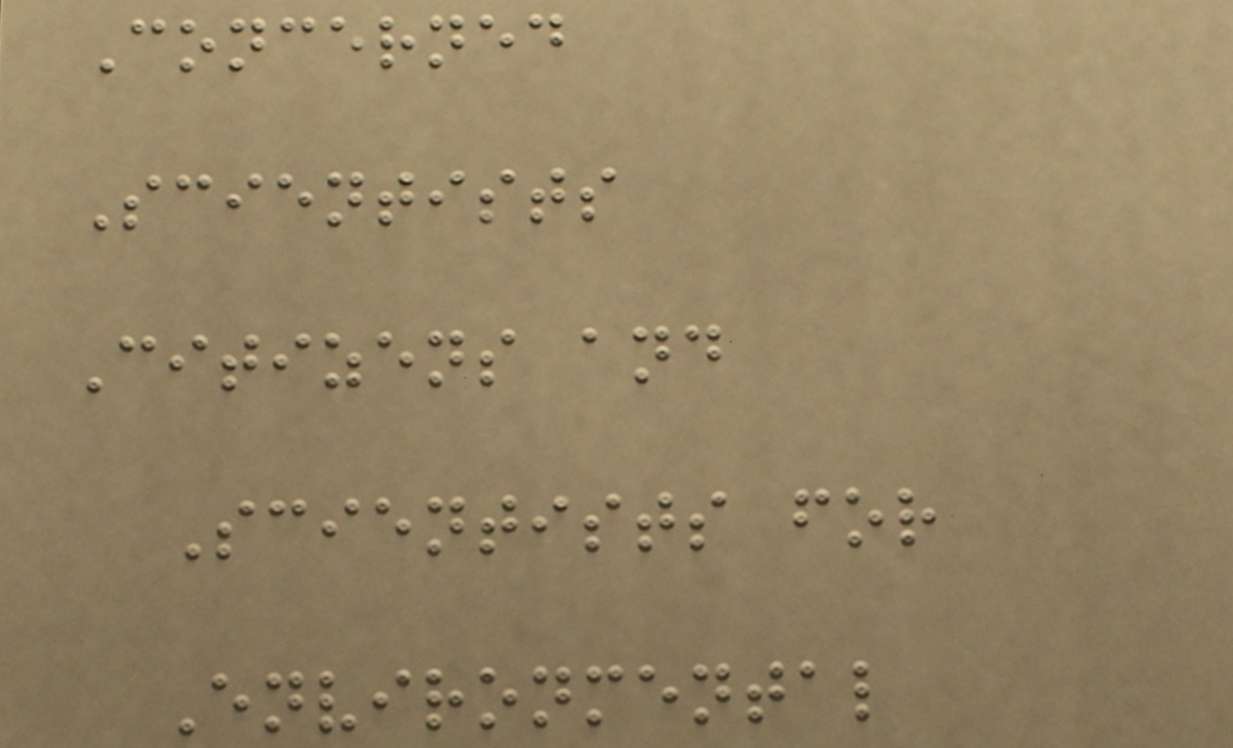Concerned
Scientists
Citizens and
Scientists for
Environmental
